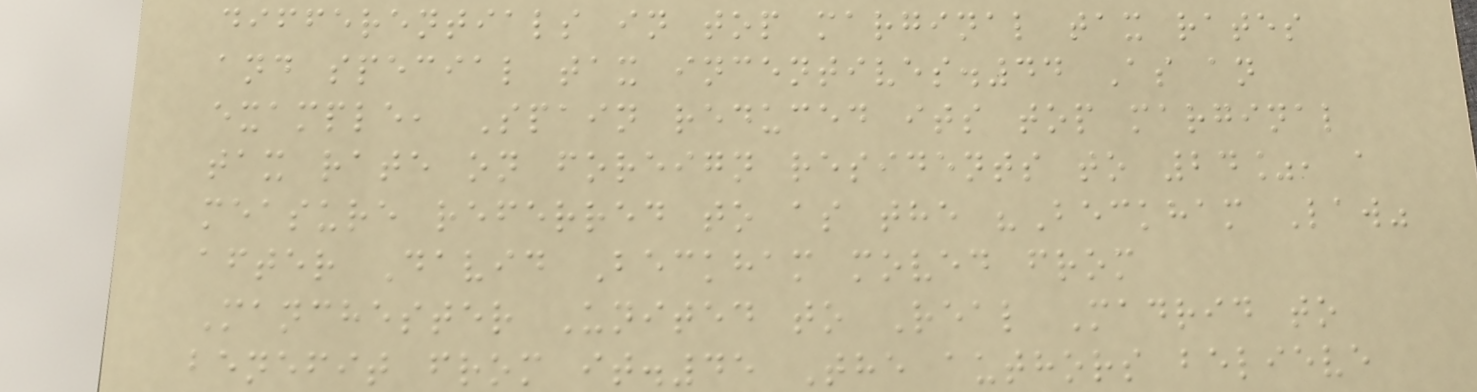differentials in top marginal tax rates
and special tax incentives.44 As an
example, Spain reduced its top marginal
tax rate on foreign residents to 24%, a
measure referred to as the "Beckham Law"
after David Beckham moved from
Manchester United to Real Madrid to
benefit from it.45 The authors believe
